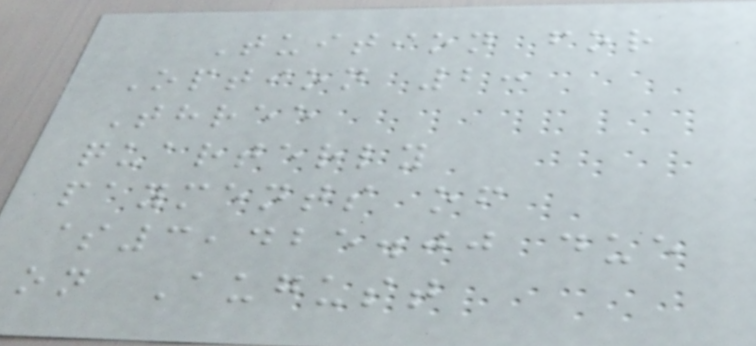Tuition for
Option 2:
Three
quarterly
payments of
$3,425.00 due
on August
